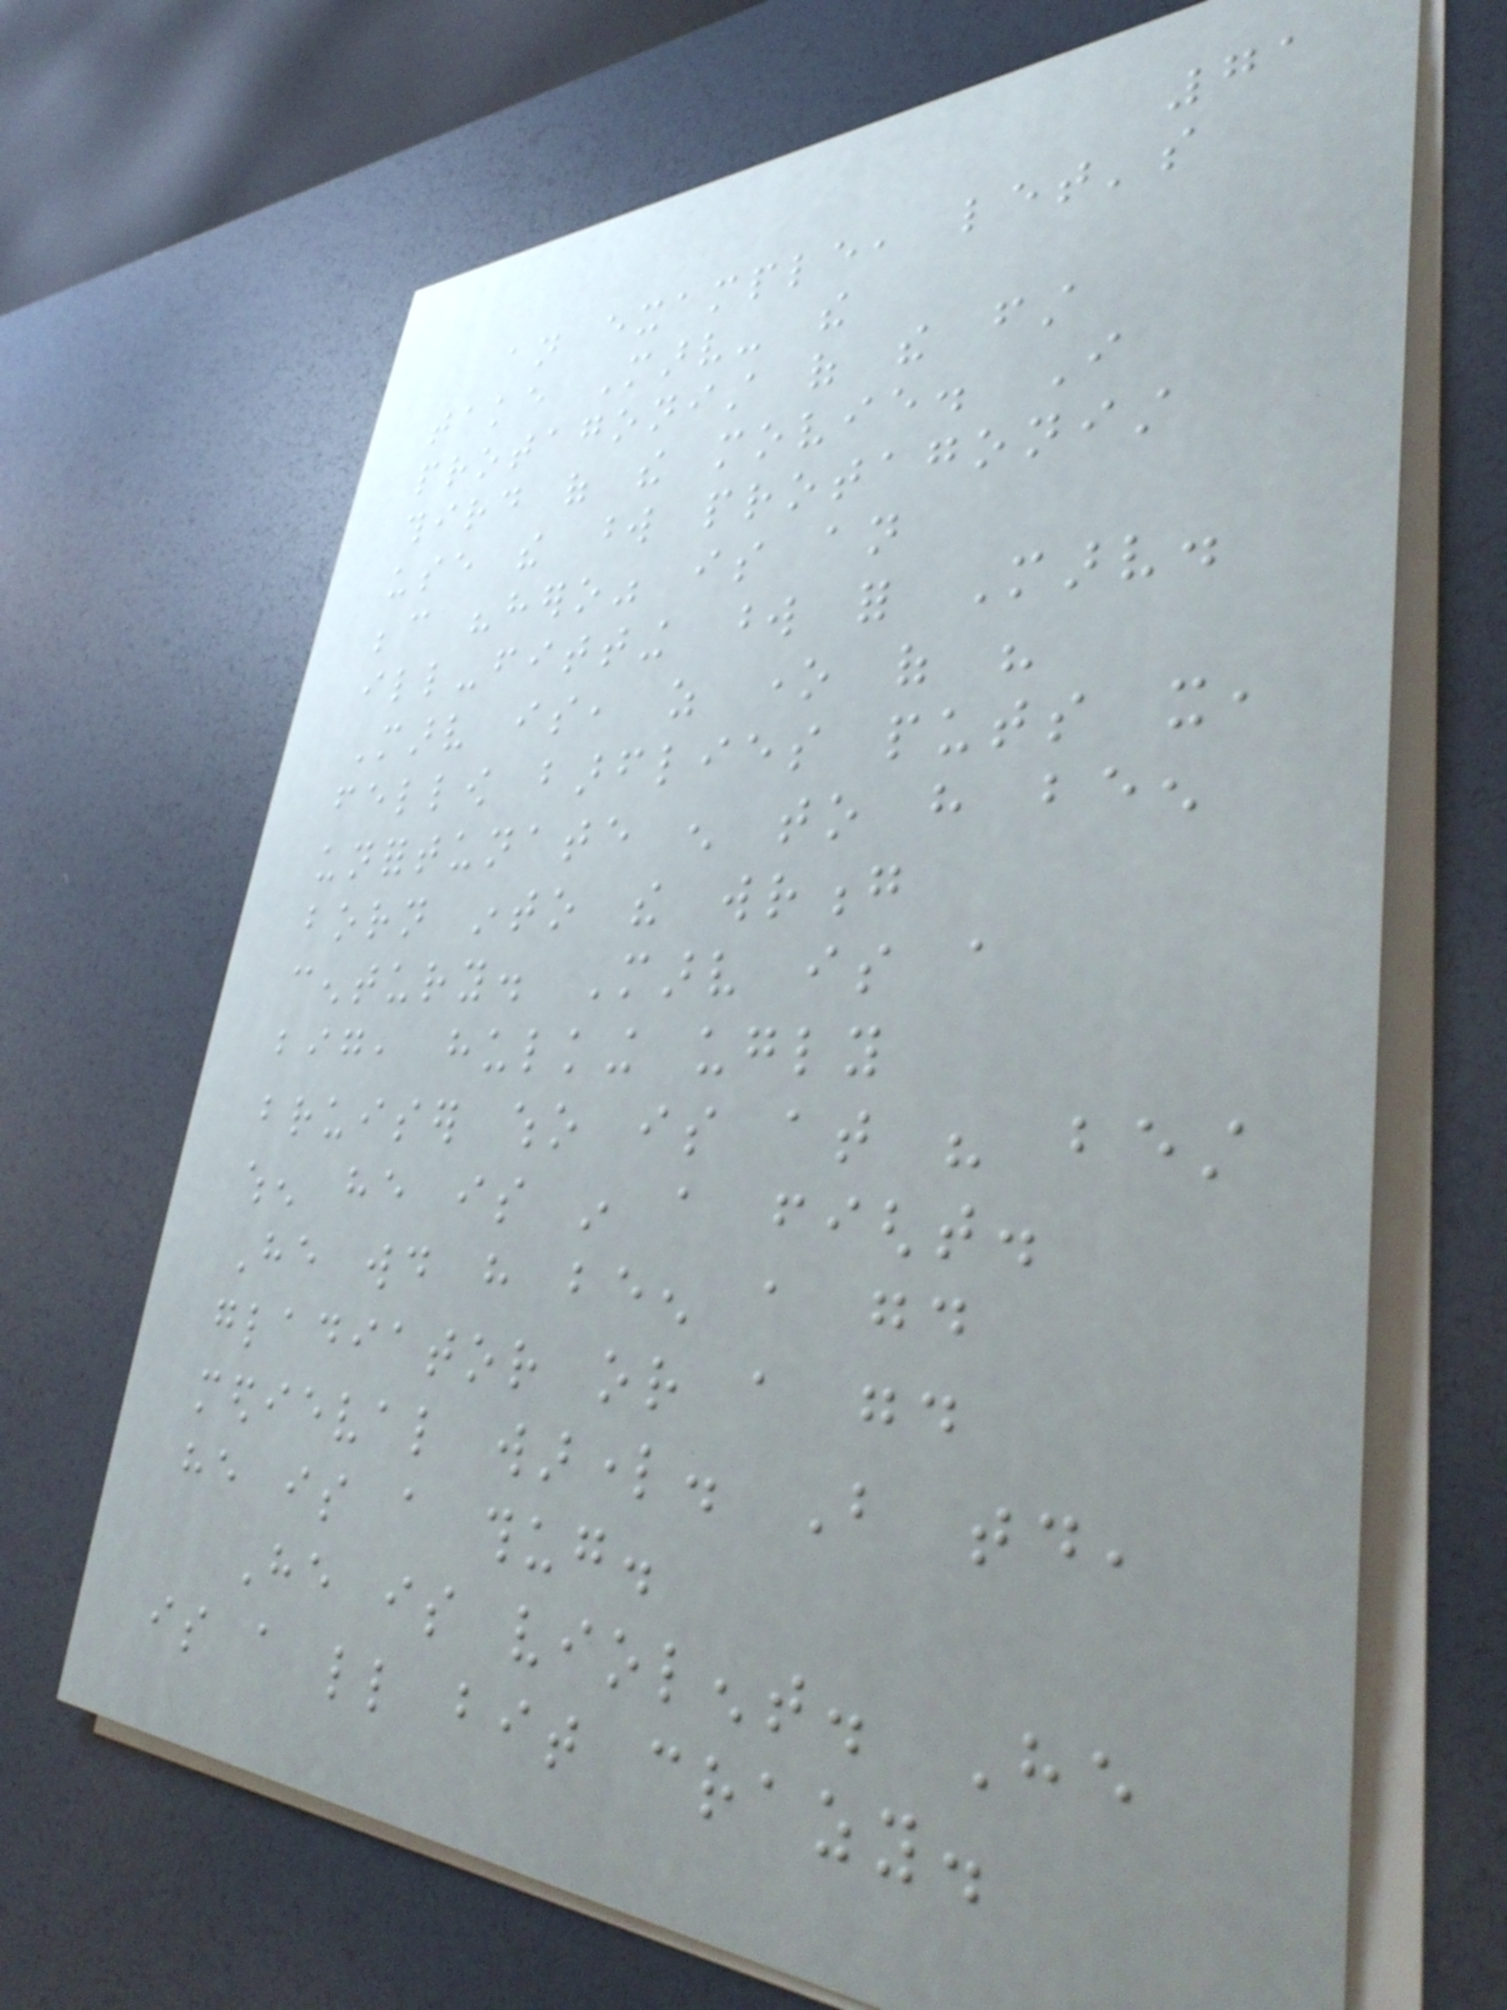71
an example, let's
take Marv- the
protagonist of the first
third of the movie. I
use the word protagonist
because "hero" is an
ill-fitting word for Marv.
Marv is, as one of his
fellow barflies puts it,
unfortunate enough to have been
born into the wrong
century. Marv is a
big, hulking ugly
bruiser who is at his best
when he is in a fight.
He would have been a good
gladiator or a good
medieval warlord. But today,
he is a thug.
He is violent. He
is a little bit crazy.
